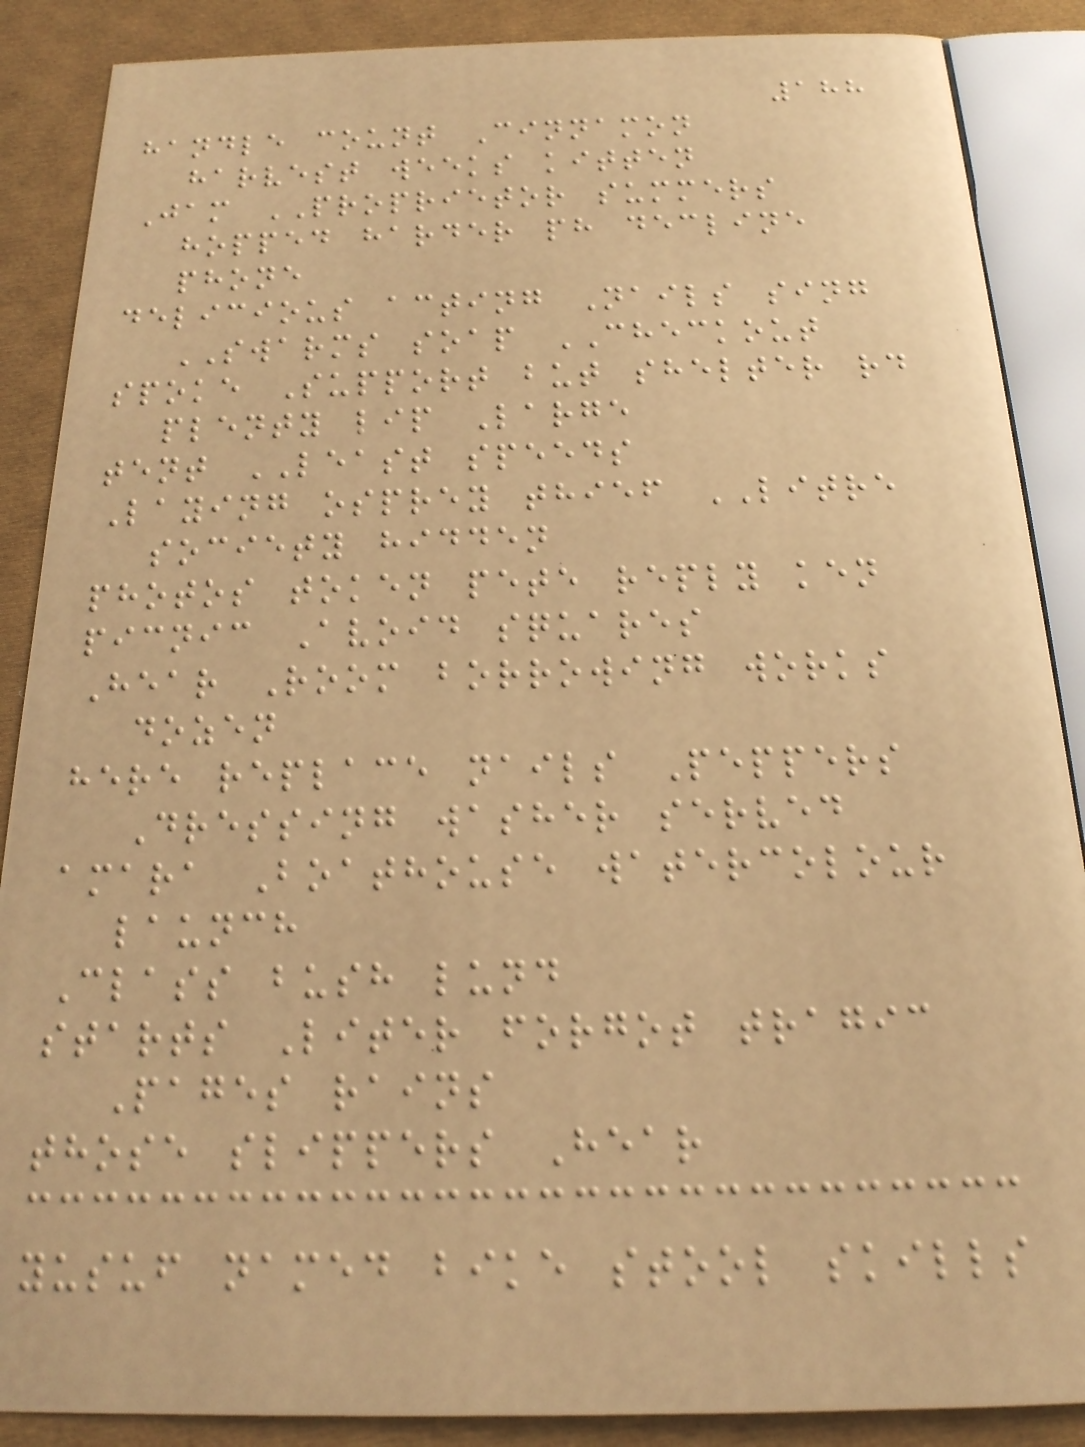188
handle count Cinnamon
harvest weeks kitten
Jam PROPRIETOR summers
hopped harder ph decline
phone
delicious acting Nails sing
SWARMS soap CHECKOUT
spoke Support but shelter rd
plenty lip Large
tent LEAST speeds
Laying osprey thief LITRE
society hidden
photos token pete reply ken
picnic Avoid squares
Hear Room borrowing works
dozen
here replace nails Peppers
Dressing washer served
amara Boathouse watercolour
launch
Class bush lund
starts Liter forgot tragic
Pages rains
those slippers Hear
yusuf named bike stool skills
